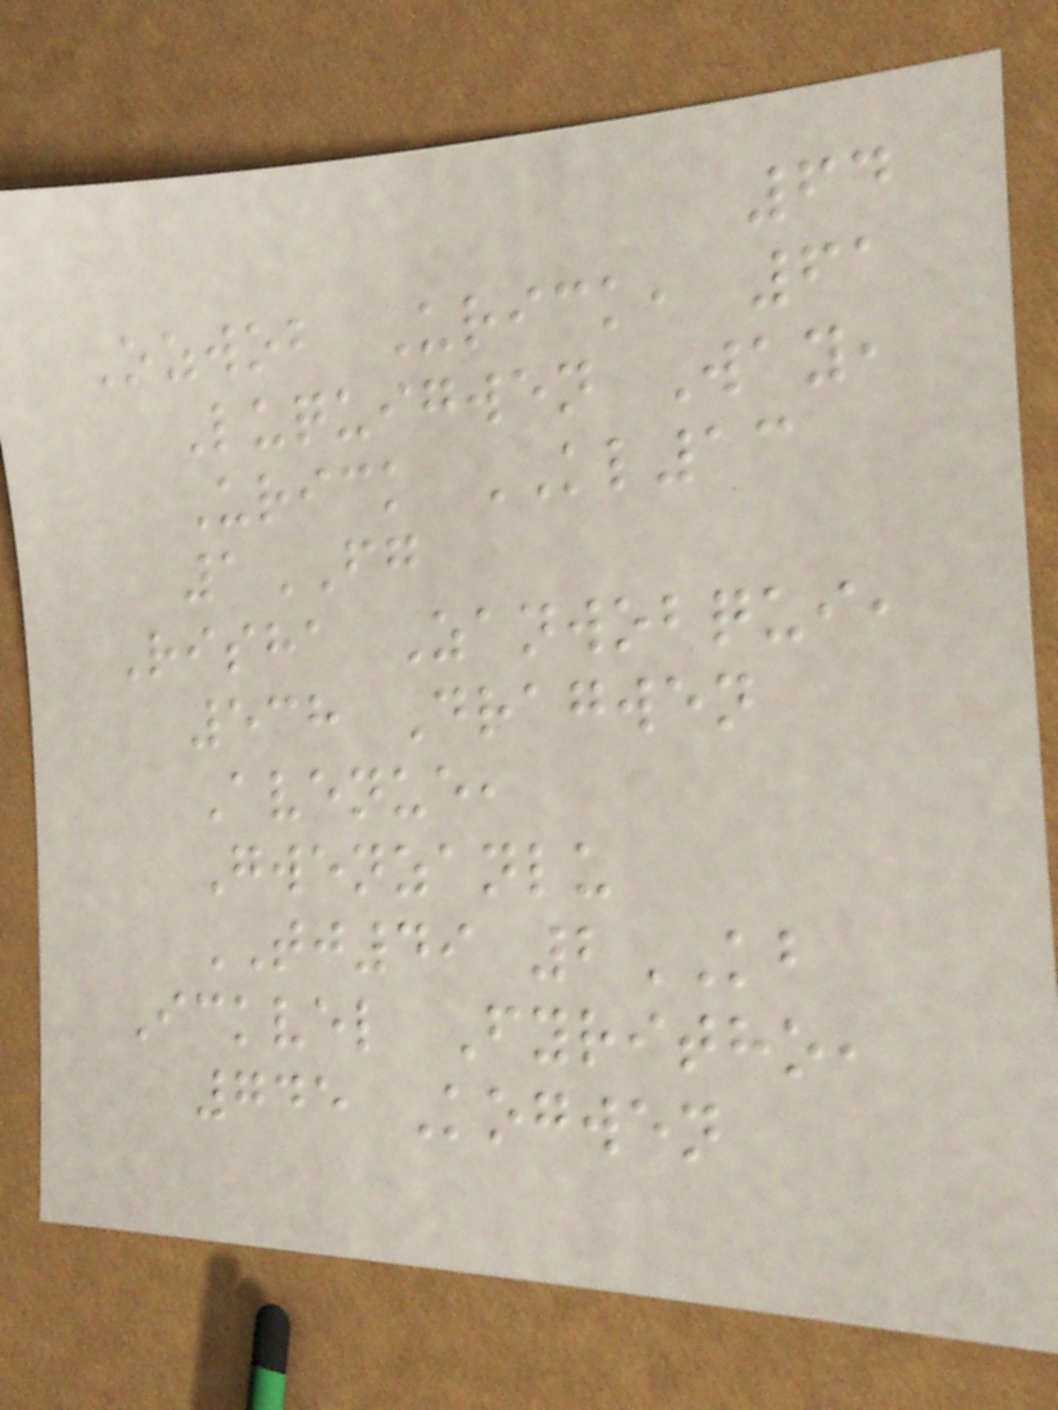64
Ozwob Urick, 61
Luquigwen Way,
Urick KL13
1FG
Risha Zanwobqui,
538 Dragwen
Avenue,
Gwenzanlu
TJ49 2KB
Ickvel Fyritho,
745 Kogwen
